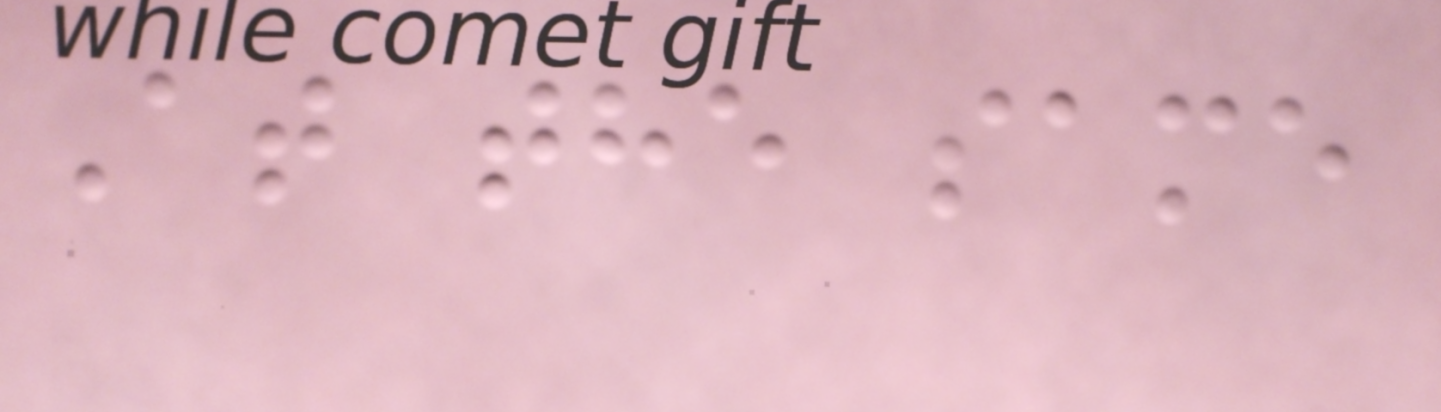At the same
